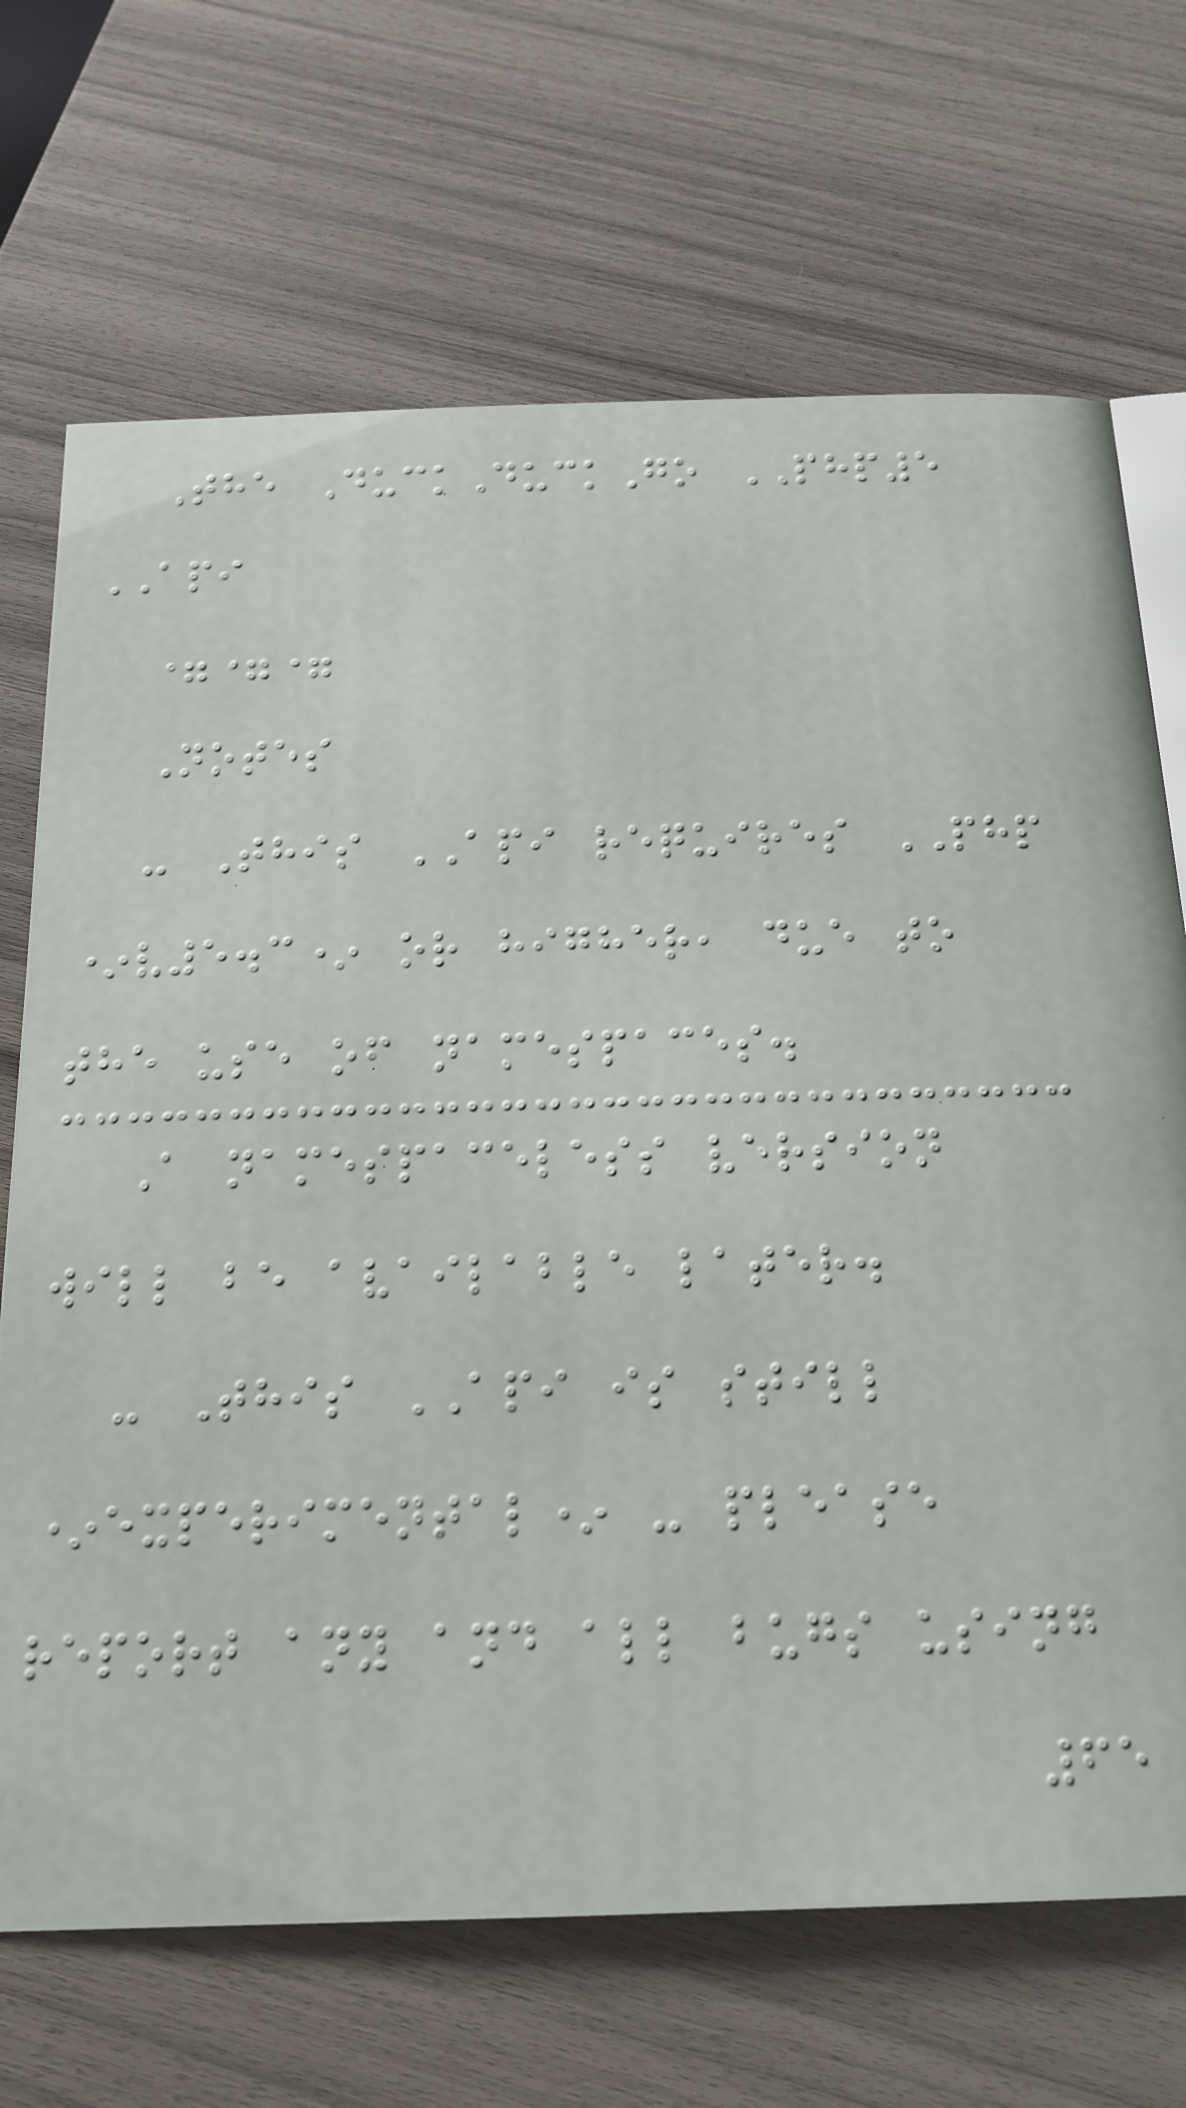The DuckDuckGo PHP5
API
===
Notes
- This API requires PHP
*v5.3* or higher, due to
the use of namespaces.
A namespaceless version
will be available later.
- This API is still
*experimental* - please
report any and all bugs using
65
